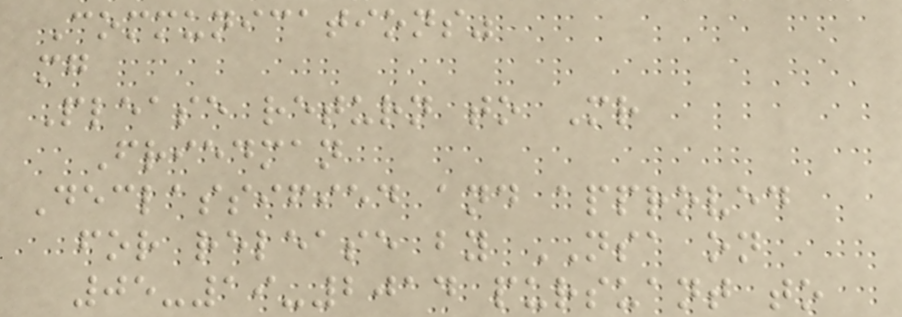Communications"
mg
Please return to Mr
Friedman
Declassified and approved
for release by NSA on
05-19-2014 pursuant to
